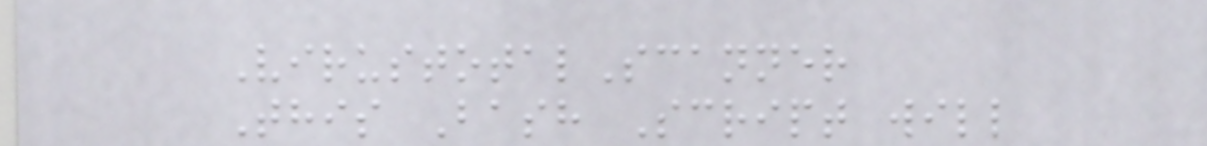VirustotalScanner
This Bash Script will
